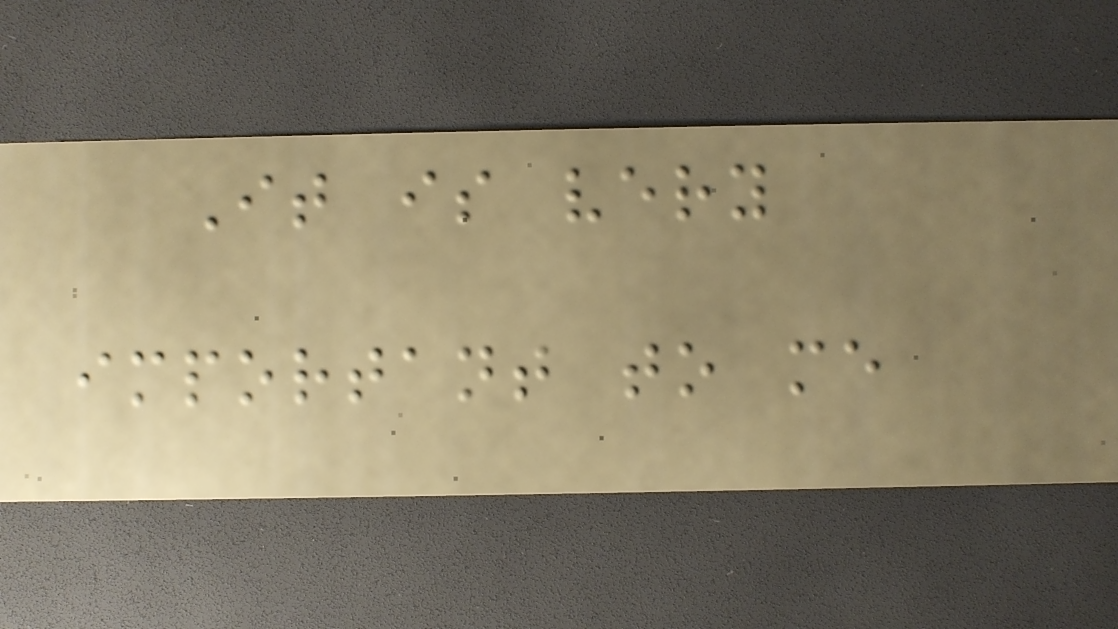It is very
important to me
